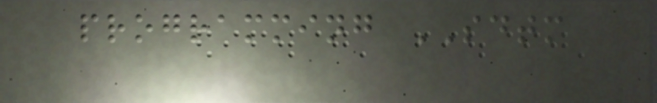programming SDTM
